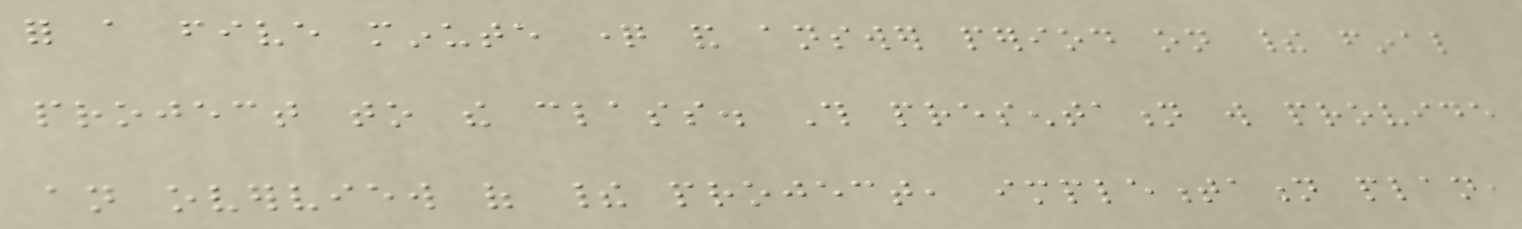for a five minute question and answer period on their final
project to the class. This presentation will provide
an overview of their project, implementation plan,
